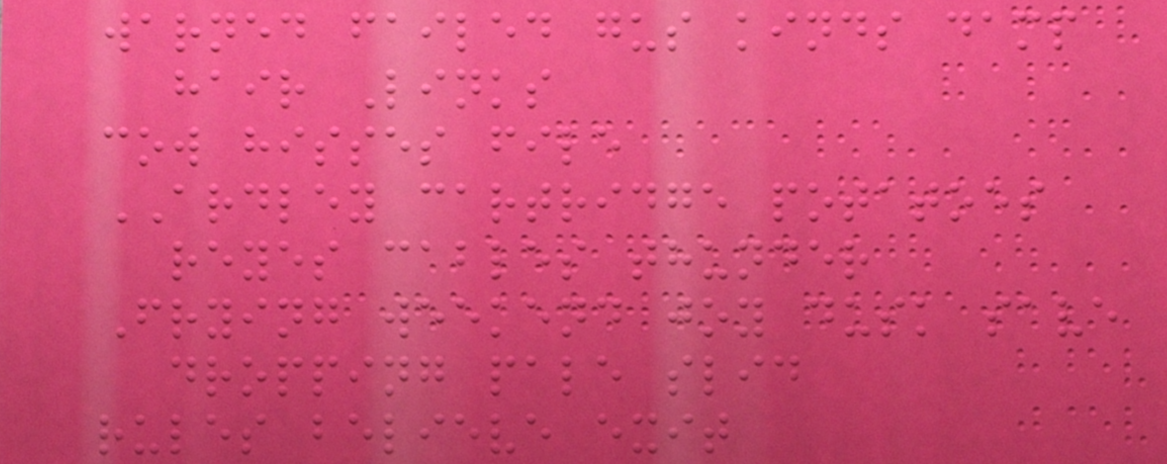warned failed gus kinds damp
hair Links
cow hisses file
ARDLEY cartridge potatoes
reyes cables thunder
Frying weekend joy dusk save
dropping pale slid
rules believe exit
